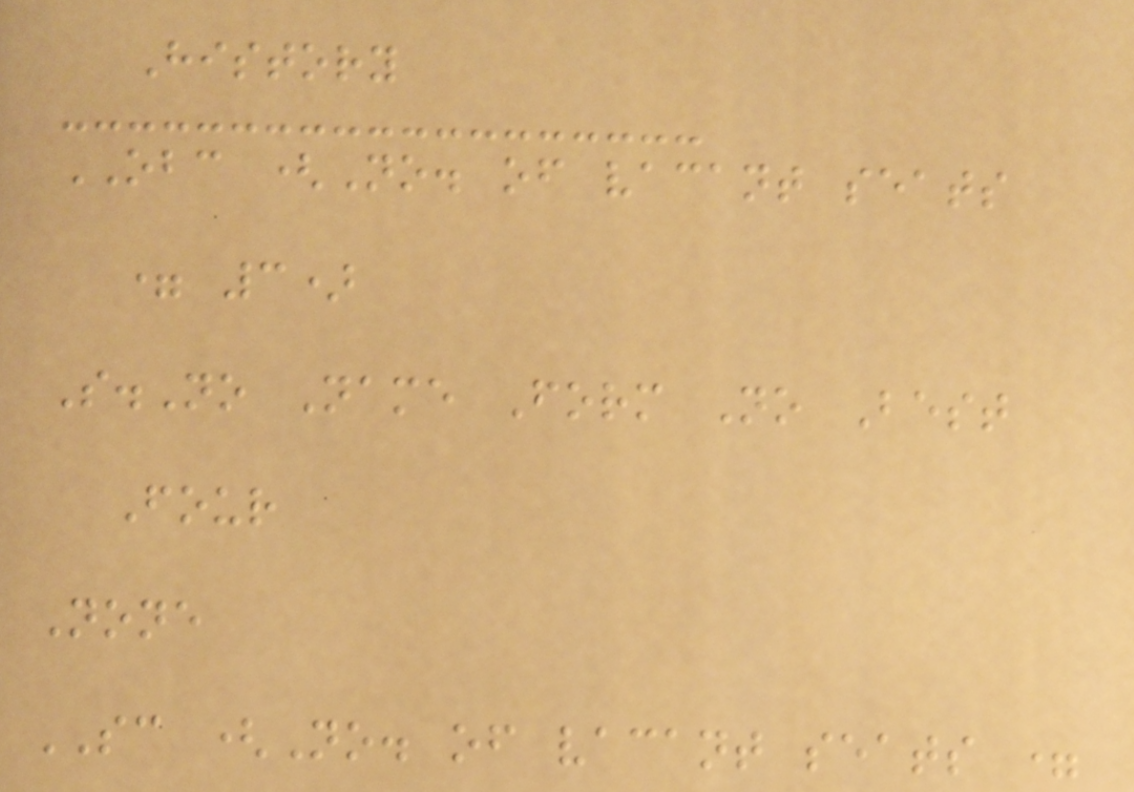History
OBC (No. of vacant seats
= 3)
S.No Name Form No Best
Four
None
SC (No. of vacant seats =
